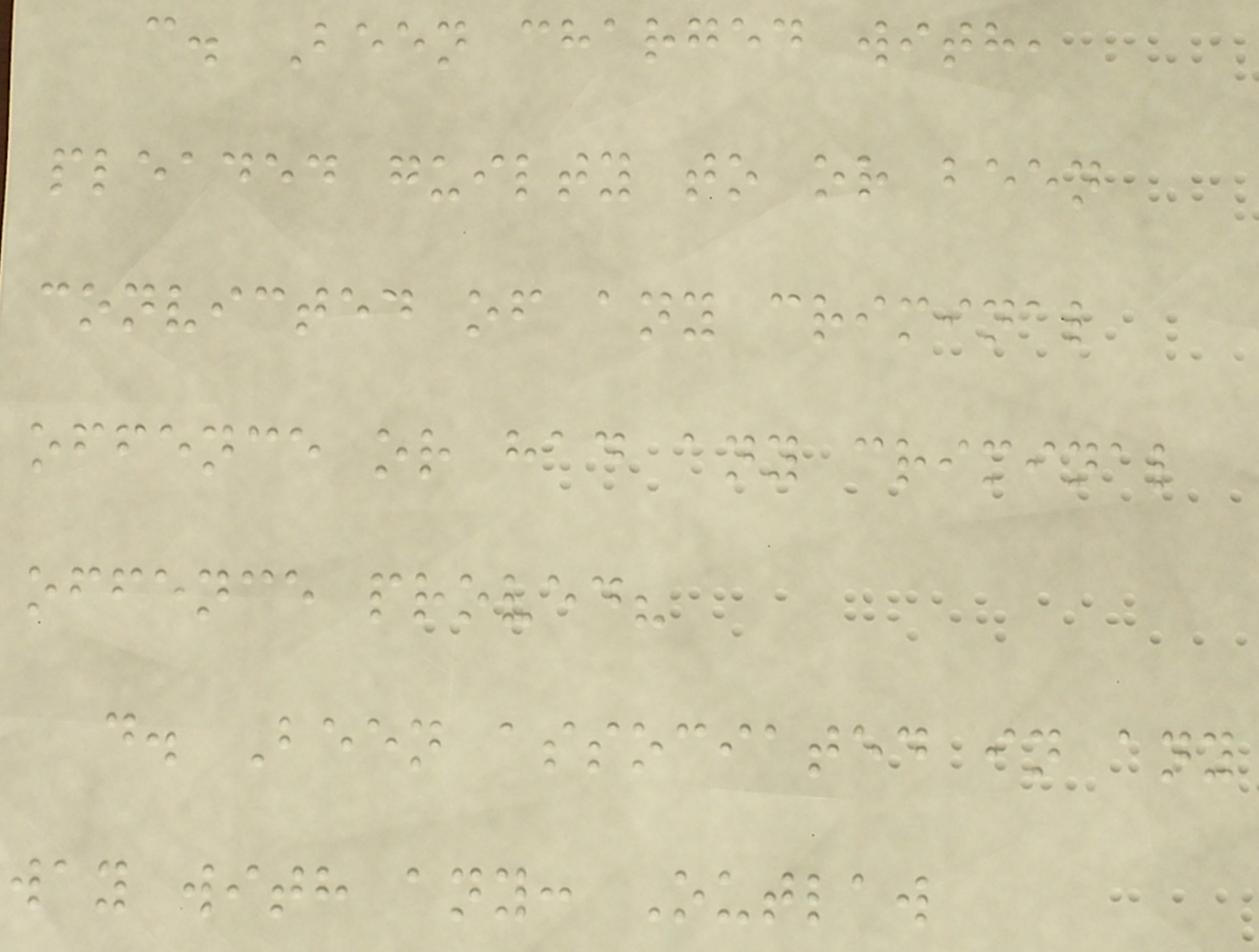c. Been charged with,
pleaded guilty to or been
convicted of any criminal
offence or had any criminal
offence proved?
d. Been associated in any
way with any: Outlaw
